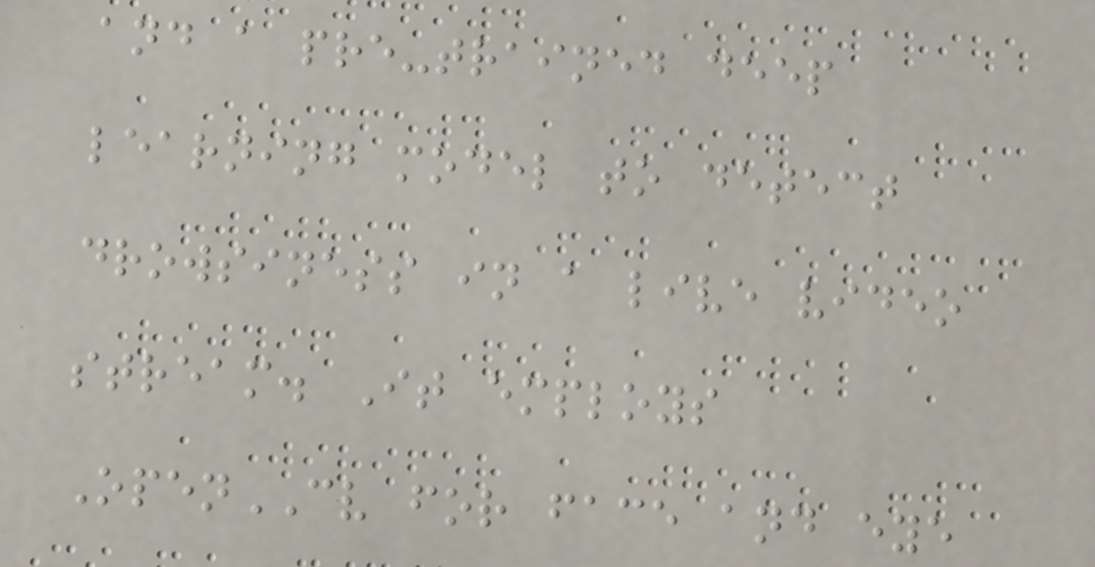and a pre-trained deep
learning model to detect
drowsiness in a live video
stream. It employs
OpenCV for face and eye
